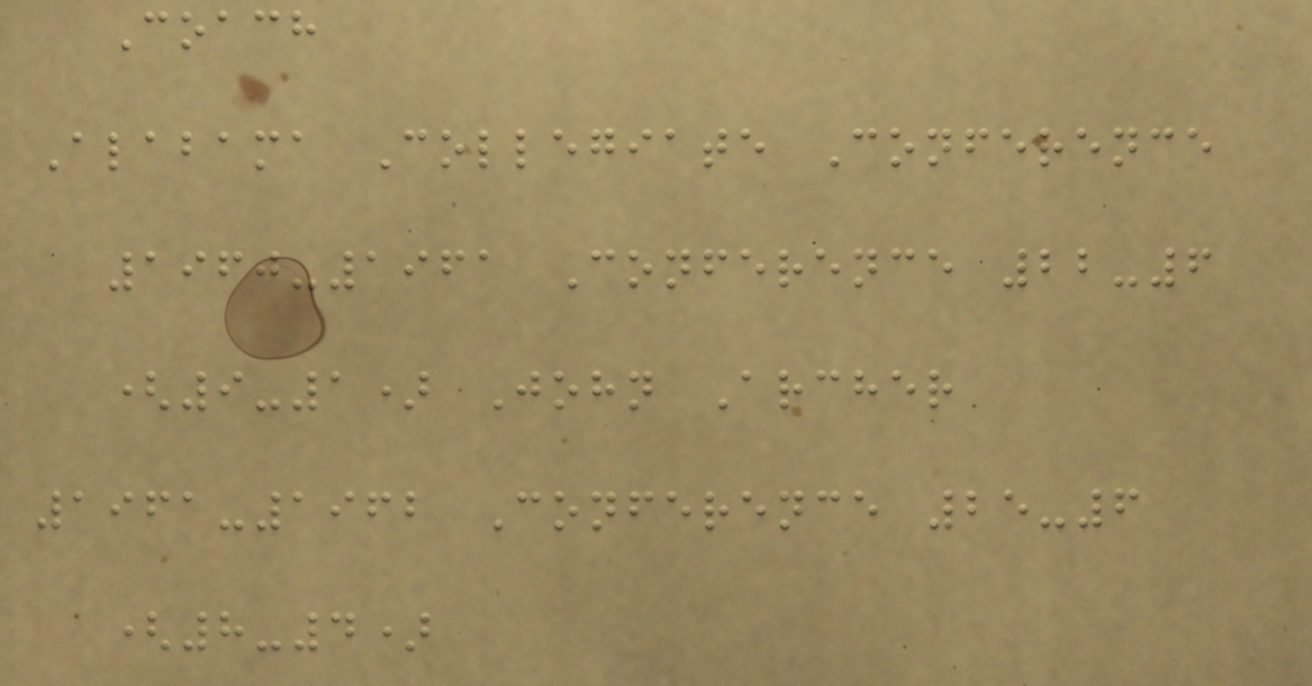Coach
Alabama Collegiate Conference
1960-1961 Conference 22-6
(9-1) John Archer
1961-1962 Conference 25-6
(8-4)
